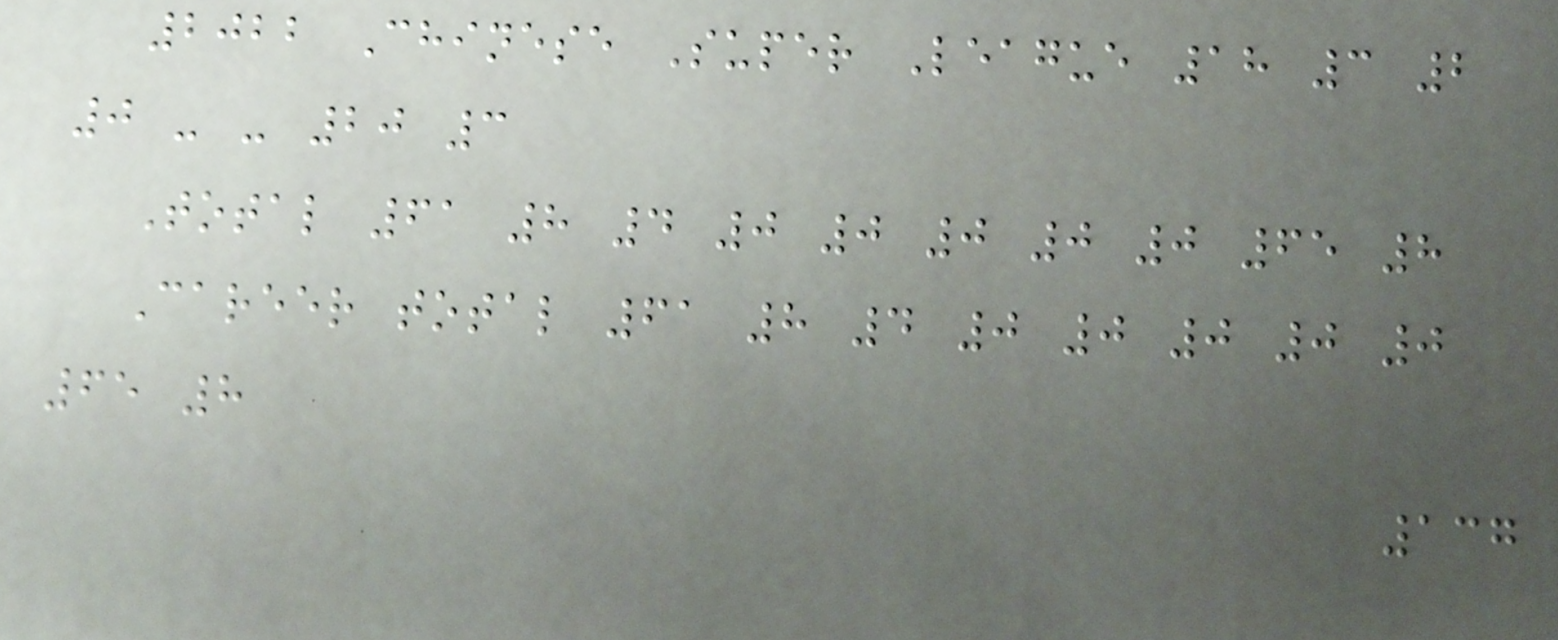2022 Chinese Super League 18 3 2
0 - - 20 3
Total 61 8 4 0 0 0 0 0 65 8
Career total 61 8 4 0 0 0 0 0
65 8
137
